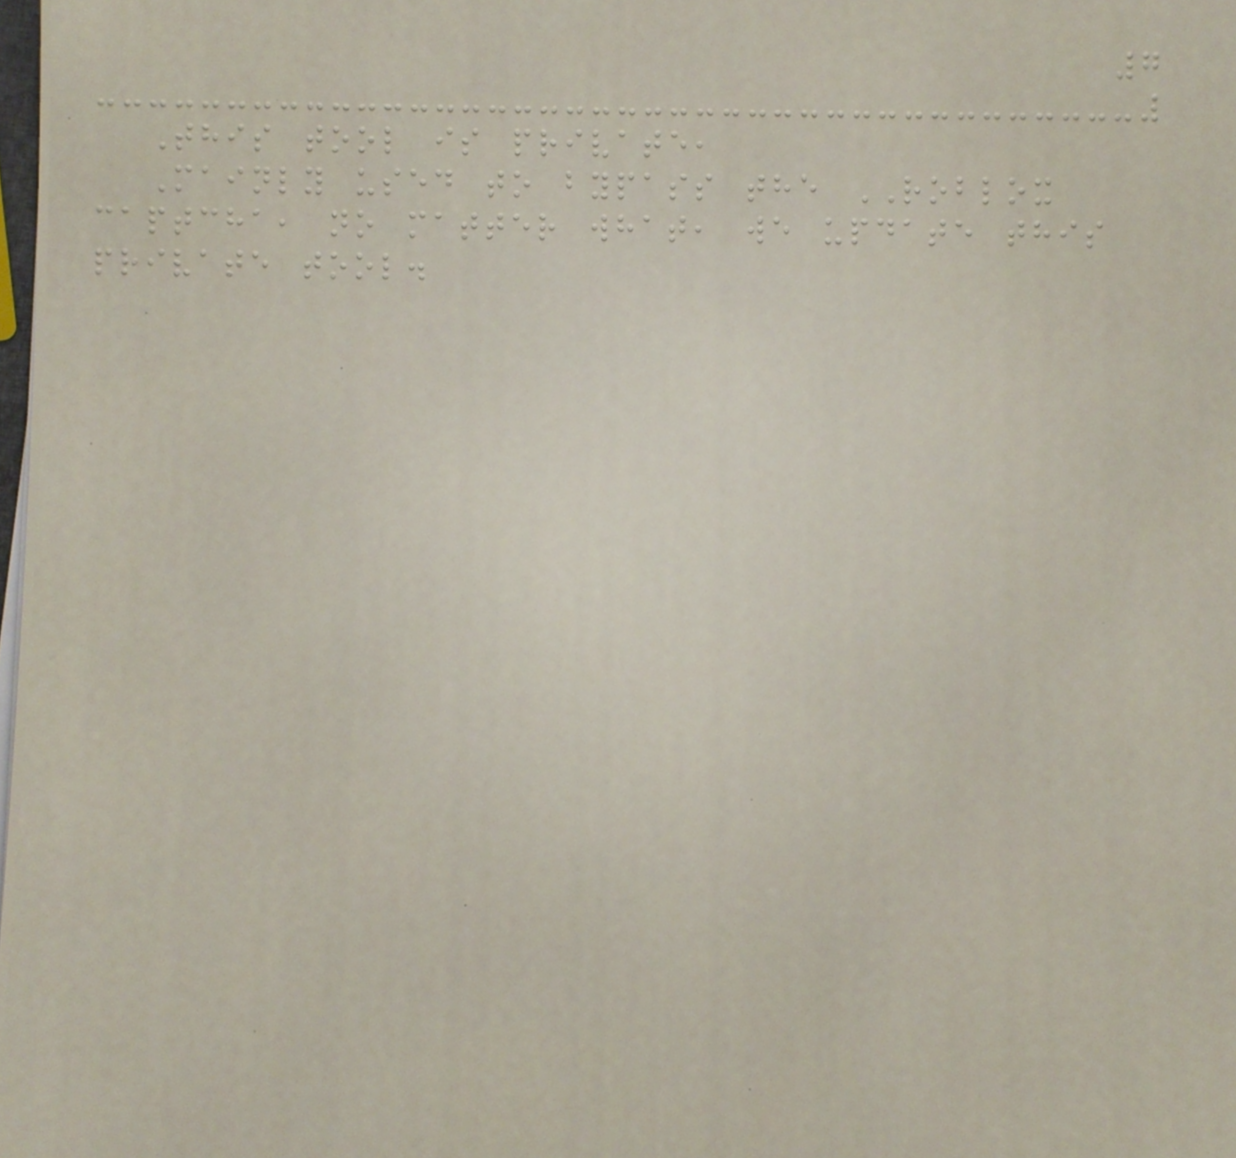7
This tool is private,
Mainly used to bypass the ROBLOX
captcha, no matter what, we update this
private tool.
